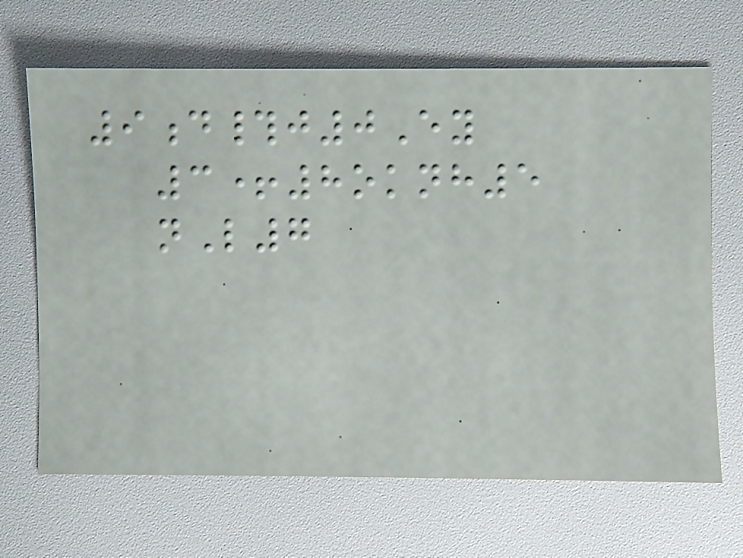9d#j0Ey
3+8oknh5
nL7
